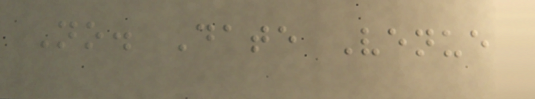No. Date Venue
